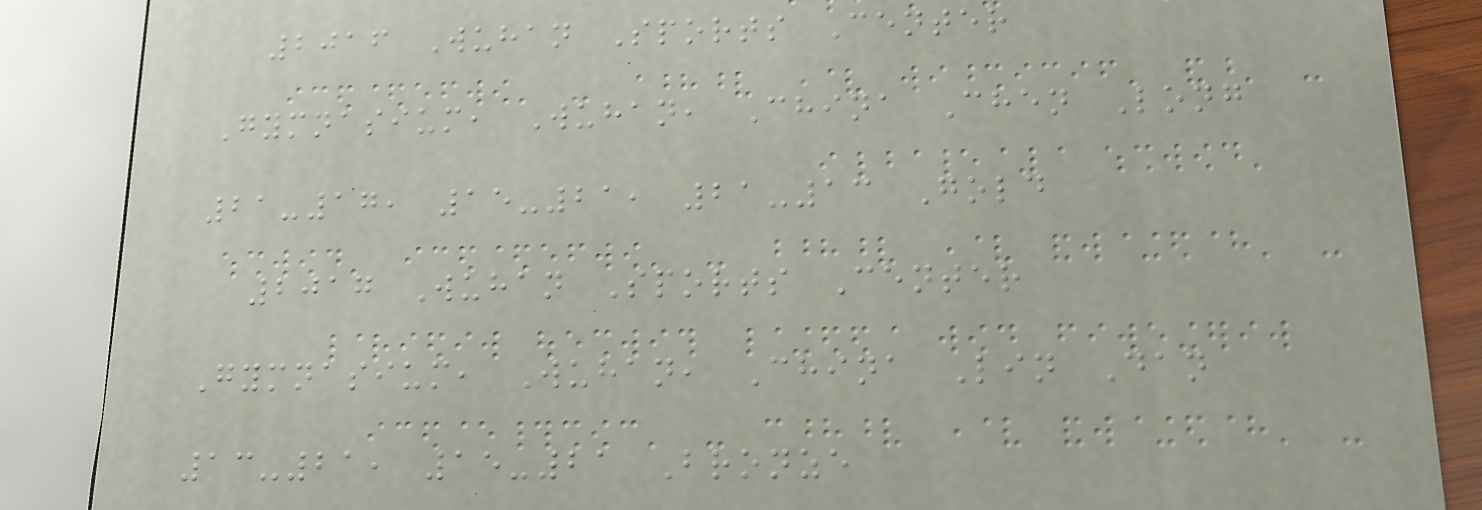2016 Wuhan Sports Center
Gymnasium, Wuhan, China Chen Long
21-17, 15-21, 21-13 Gold
2017 Wuhan Sports Center
Gymnasium, Wuhan, China Lin Dan
13-21, 15-21 Bronze
